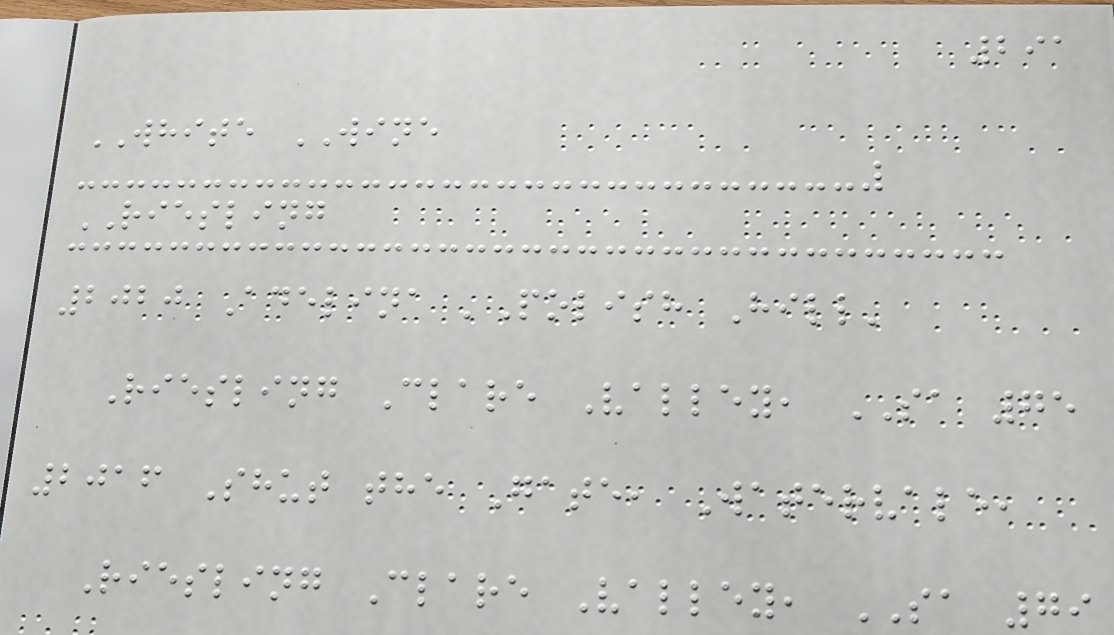291
WHITE WINE
RIESLING
2020 Adelina 'Polish Hill'
Riesling Clare Valley, SA 75
2016 Shut the Gate, Watervale,
Riesling Clare Valley, SA 79
